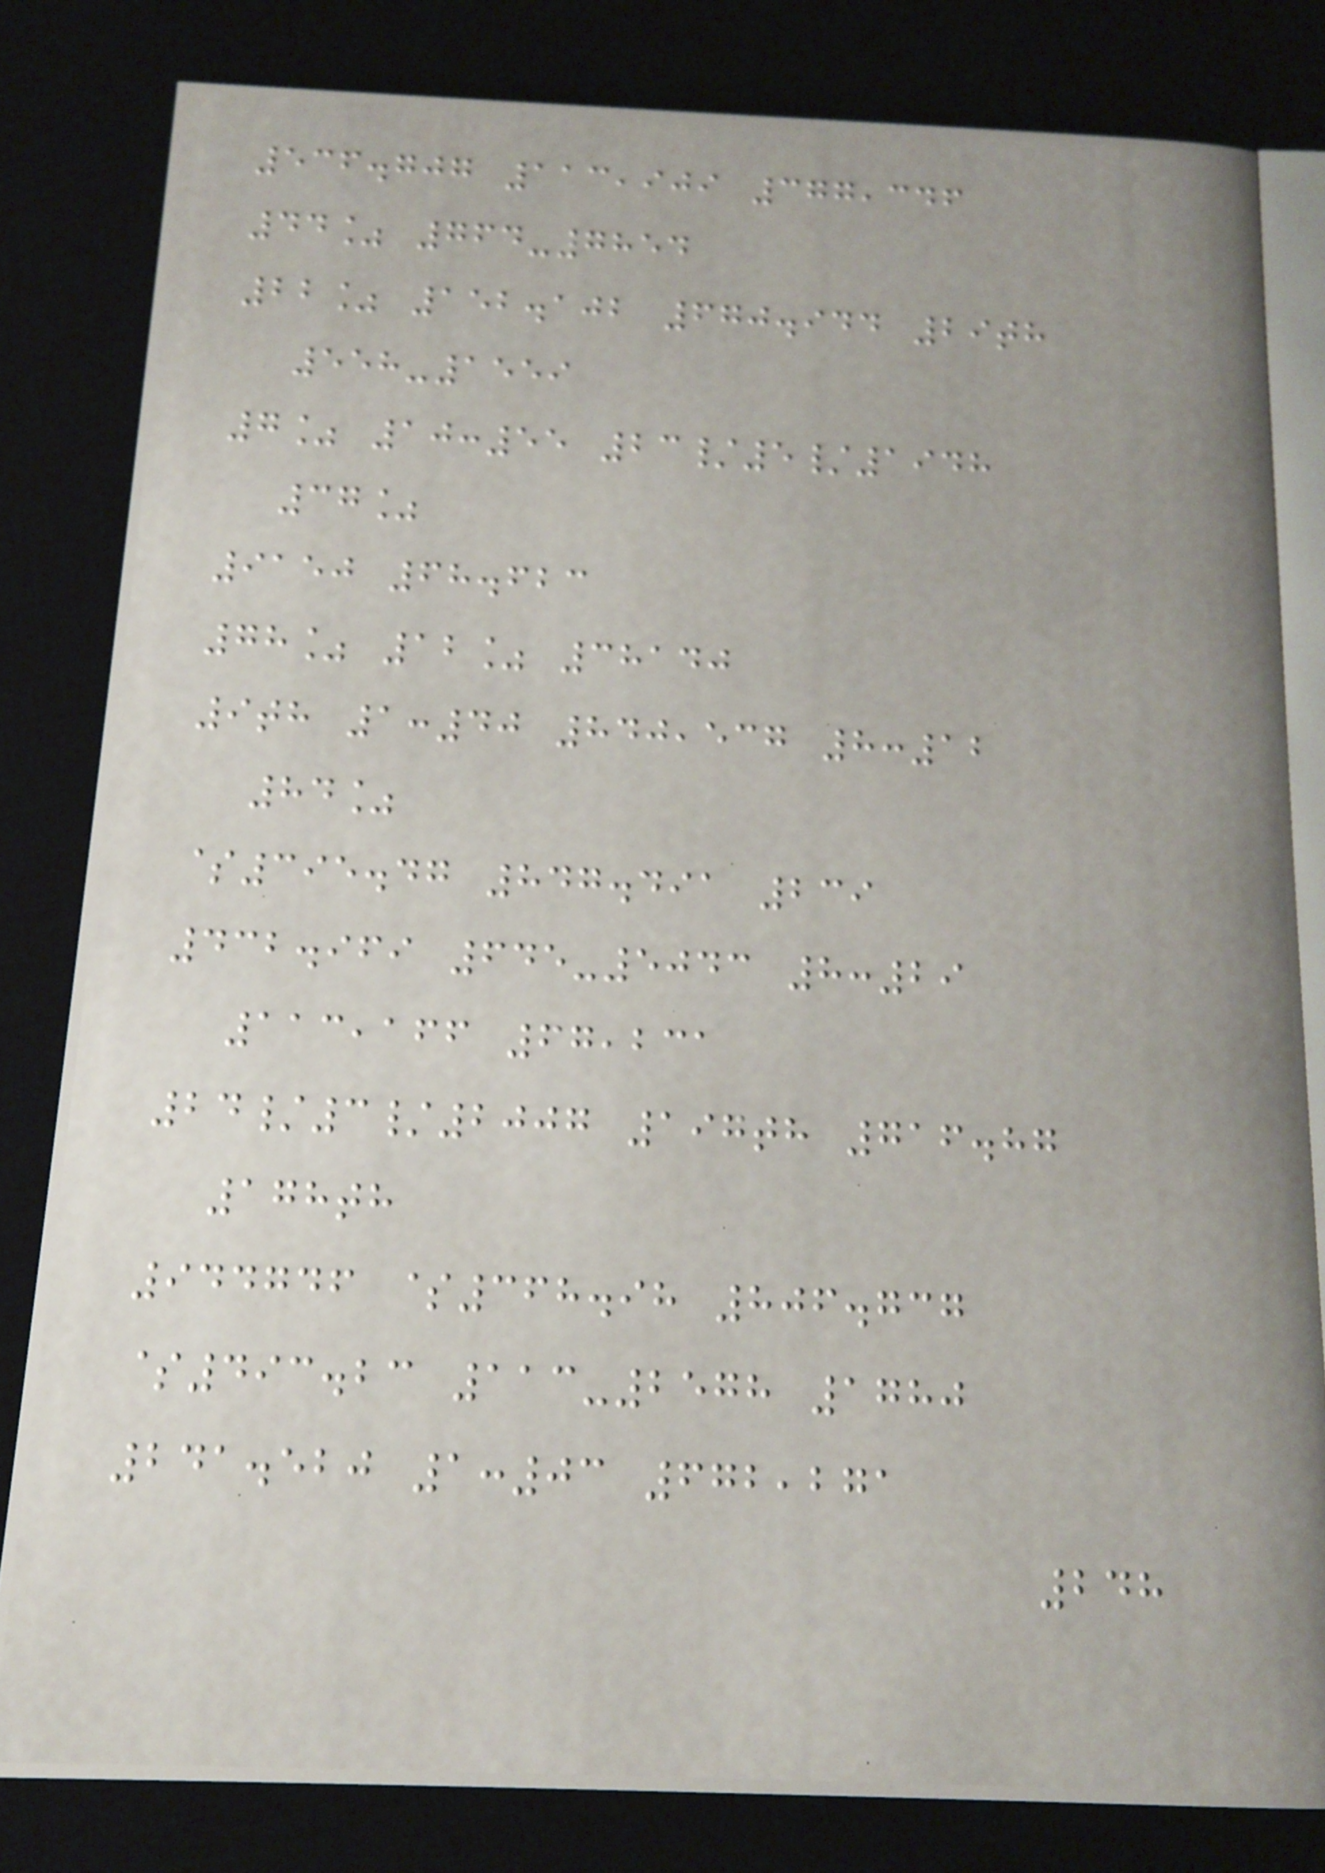536.707 113,909 377,346
44% 764-7854
22% 152.102 670.944 29th
558-1559
7% 10:55 23/5/1948
37%
9150 68.623
78% 12% 38140
9th 1:40 840,537 8:12
84%
$395.47 847.491 239
432.969 645-5043 8:29
113,166 67,231
24/3/2007 197th 716.87
178th
944746 $368.98 806.737
$493.23 113-2578 1780
241.520 1:03 672,271
248
